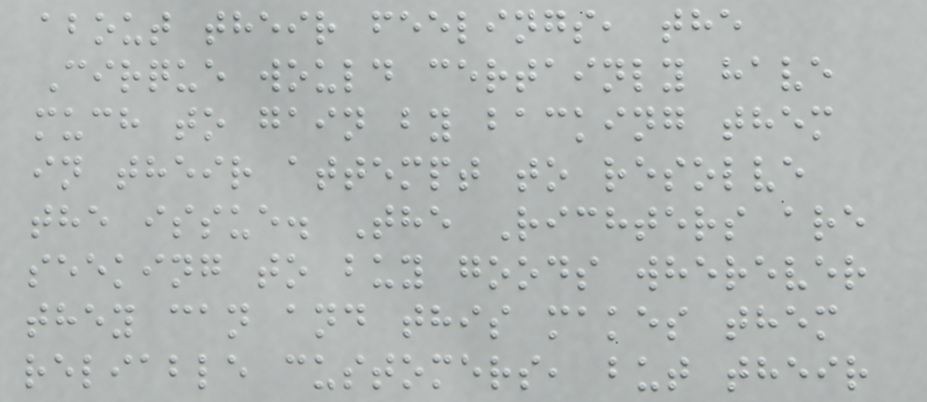about their feelings, the
Cirque would certainly have
much to gain by backing them
in their attempt to resolve
the issue. The Richters are
seeking to buy goods wherever
they can and this makes them
reliable customers, but their
